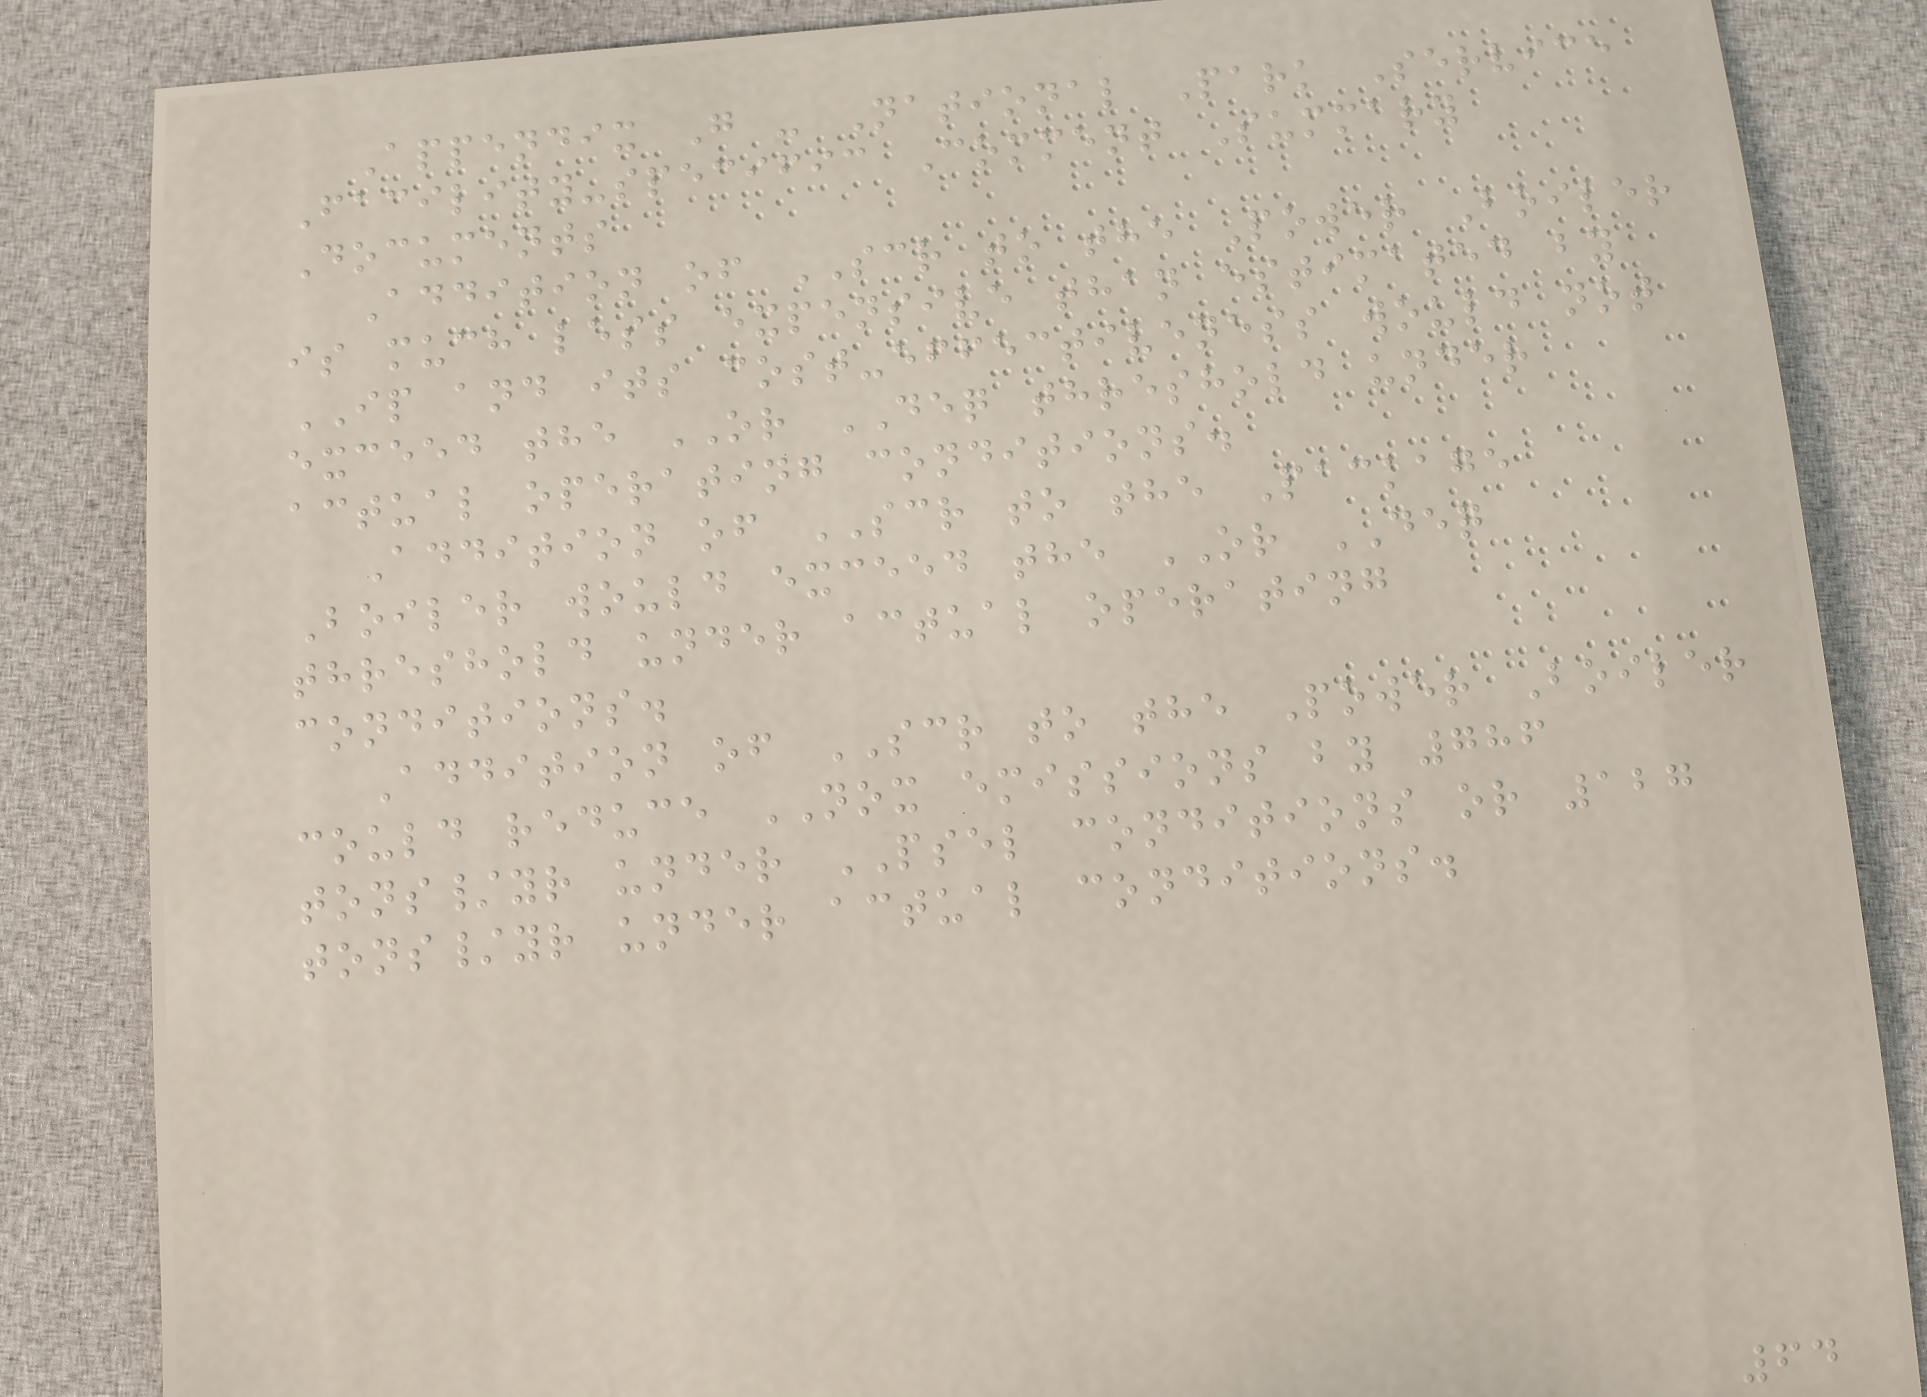Appendix G - National Park Service
Facility-specific Comment Summary
Documents
Addition of SCR to the Power Boiler
is much less expensive than estimated by
IP and its cost-effectiveness would not
exceed the OR DEQ threshold under
actual operating conditions.
Addition of SCR to the Package
Boiler would exceed the OR DEQ
threshold under actual operating
conditions.
Addition of SCR to the Power Boiler
could reduce NOX emissions by 786
tons/yr under PSEL conditions or 127
tons/yr under actual conditions.
64
